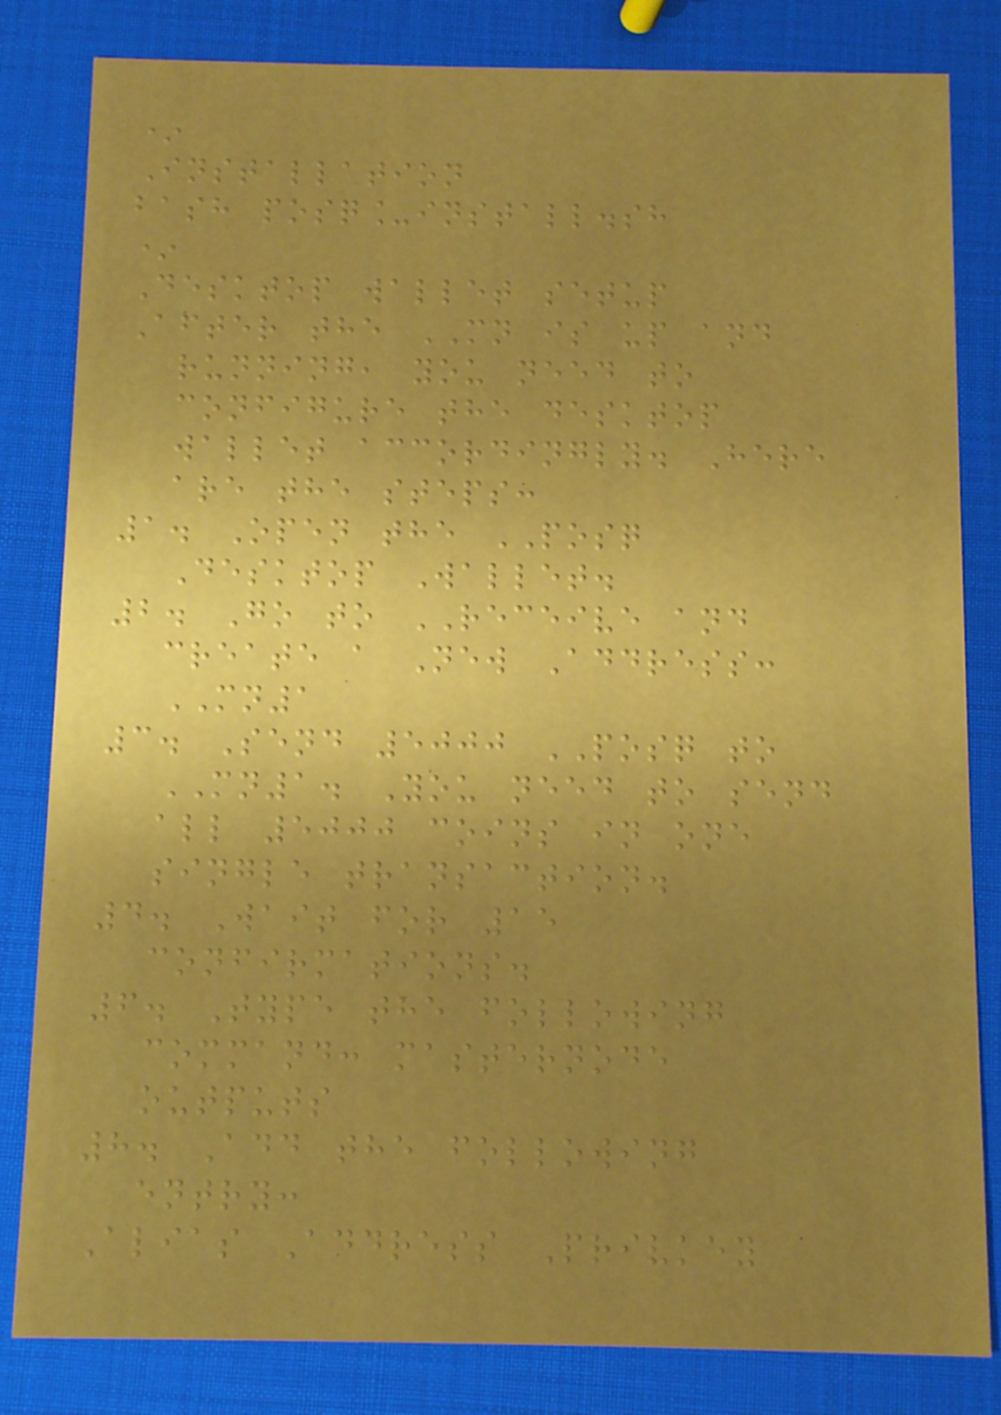*
Installation
bash posq_install.sh
*
Desktop wallet setup
After the MN is up and
running, you need to
configure the desktop
wallet accordingly. Here
are the steps:
1. Open the POSQ
Desktop Wallet.
2. Go to RECEIVE and
create a New Address:
MN1
3. Send 5000 POSQ to
MN1. You need to send
all 5000 coins in one
single transaction.
4. Wait for 15
confirmations.
6. Type the following
command: masternode
outputs
8. Add the following
entry:
Alias Address Privkey
